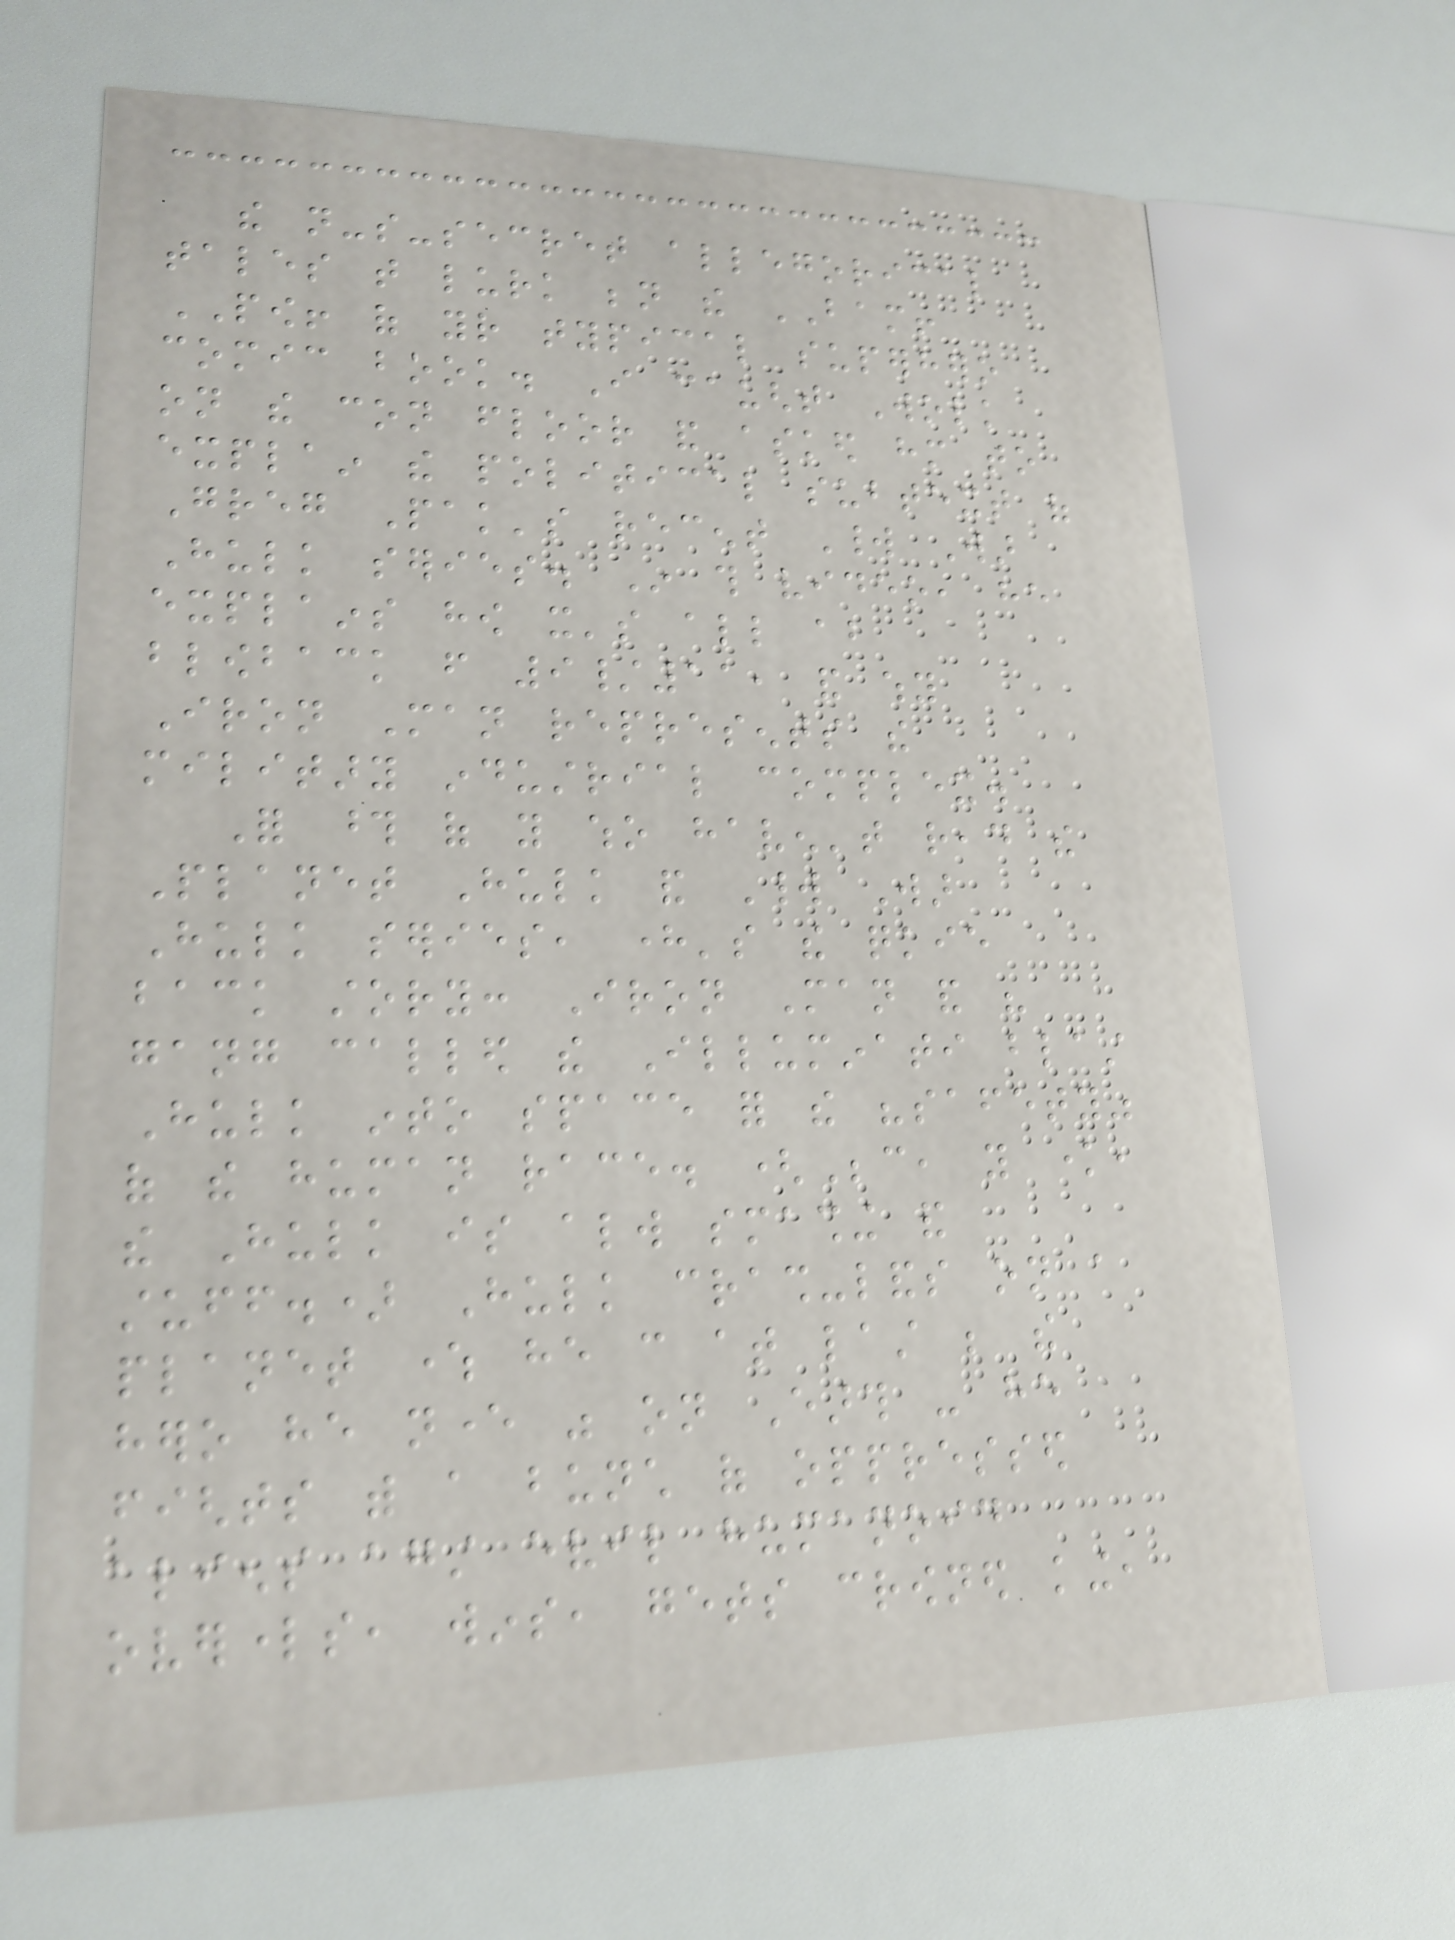the not-so-secret allegorical
tales that lurk beneath the BAM!
POW! of your typical superhero
comic book. I caught Wolk
on the con floor and asked him to
explain the political subtext of
Greg Pak's recent World War
Hulk series. In this video, he
explains how it's all about
blowback from 9/11, and why
Iron Man represents the
military industrial complex.
For those of you who haven't read the
Planet Hulk and World War
Hulk series, here's the quickie
back story: Iron Man and his
gang called the Illuminati blast
Hulk into space for the "safety"
of the human race. (Because, you know,
the Hulk is always smashing and
stuff.) Hulk crash-lands on a
planet where he can at last be the
hero he never was on Earth - he
fights with a bunch of oppressed
aliens against evil humanoid
overlords, wins, gets crowned king,
